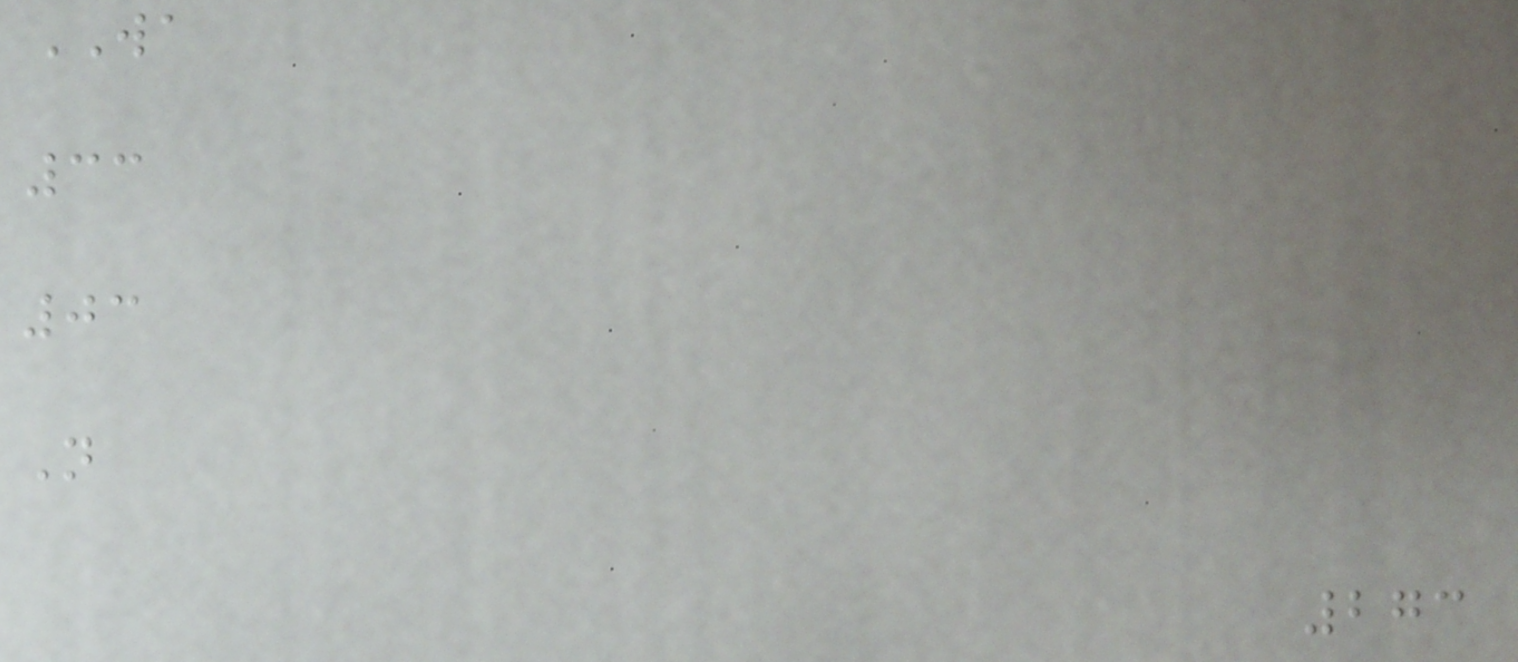WA
33
03
N
273
